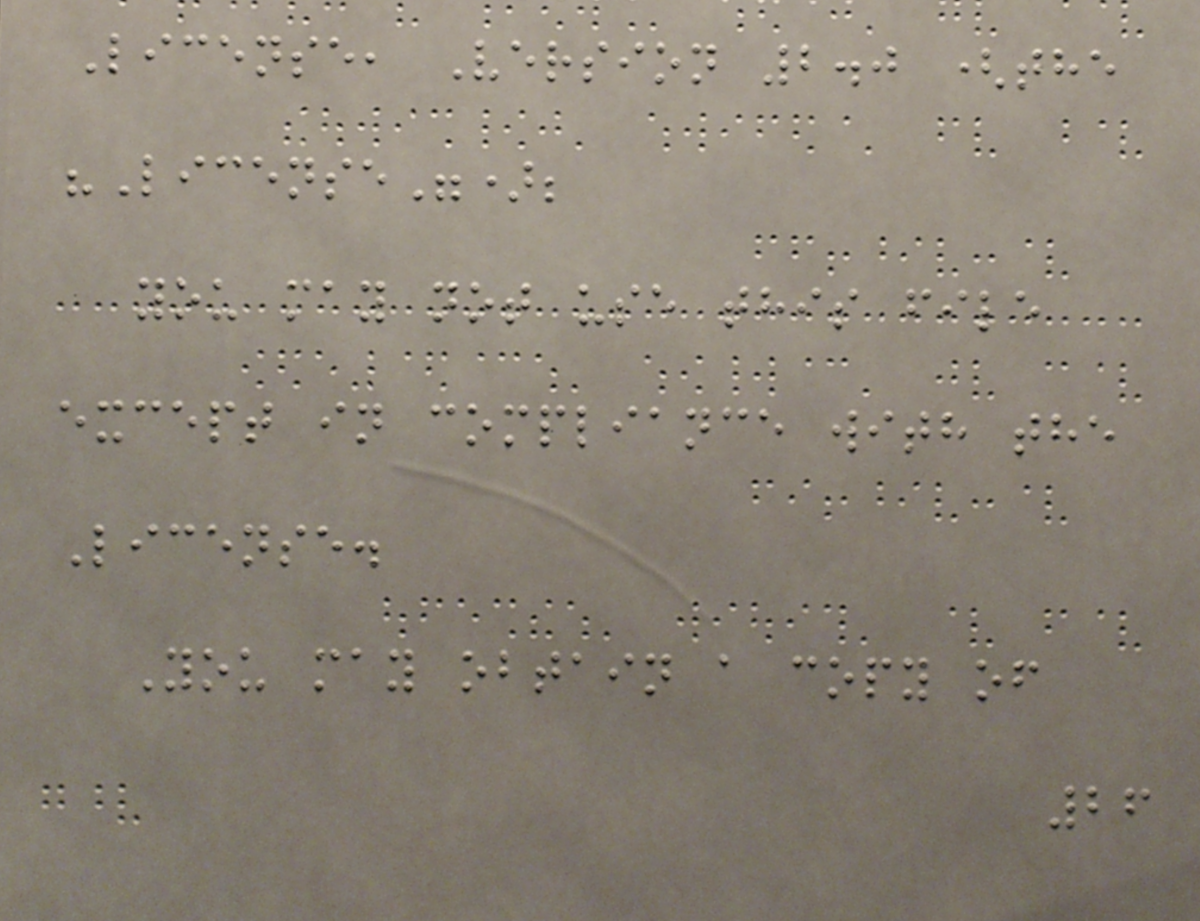License, Version 2.0 (the
"License");
you may not use this file
except in compliance with the
License.
You may obtain a copy of
26
